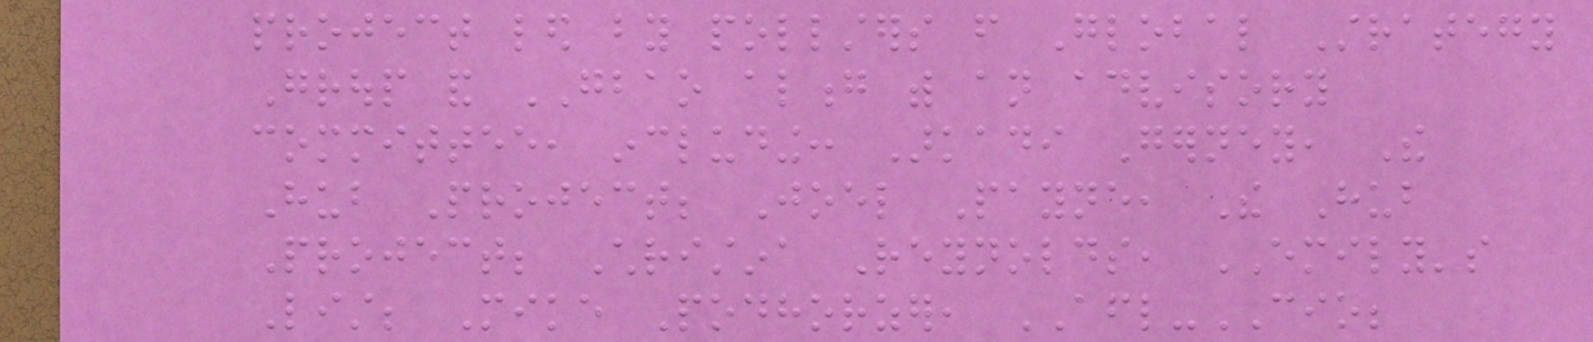project led by pollsters from Global Strategy
Group and GBAO along with an advisory
committee, including: Arkadi Gerney, The
Hub Project; Joel Payne, The Hub
Project; Christina Reynolds, EMILY's
List; Mike Podhorzer, AFL-CIO;
